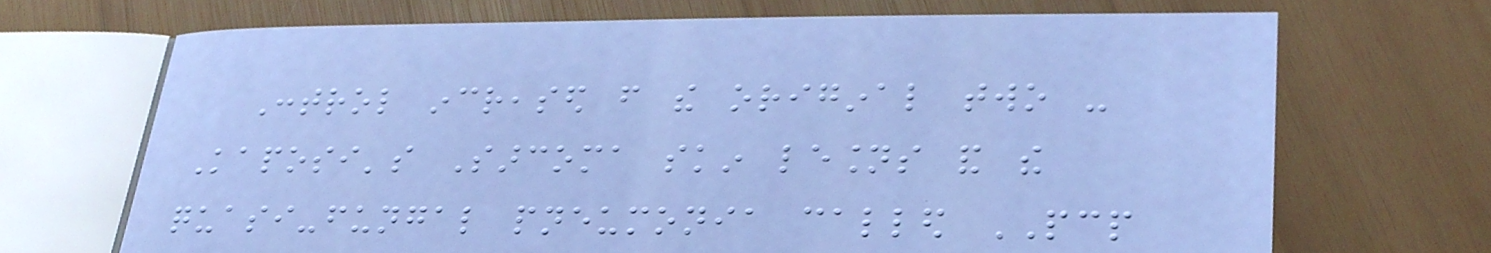Control increased from the original two -
Kaposi's Sarcoma skin lesions and the
quasi-fungal pneumonia called PCP
